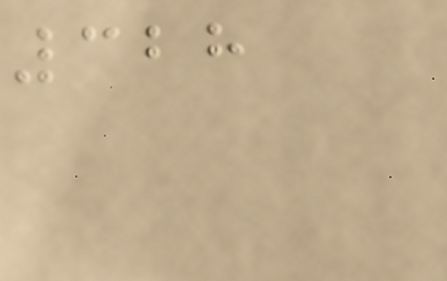328
